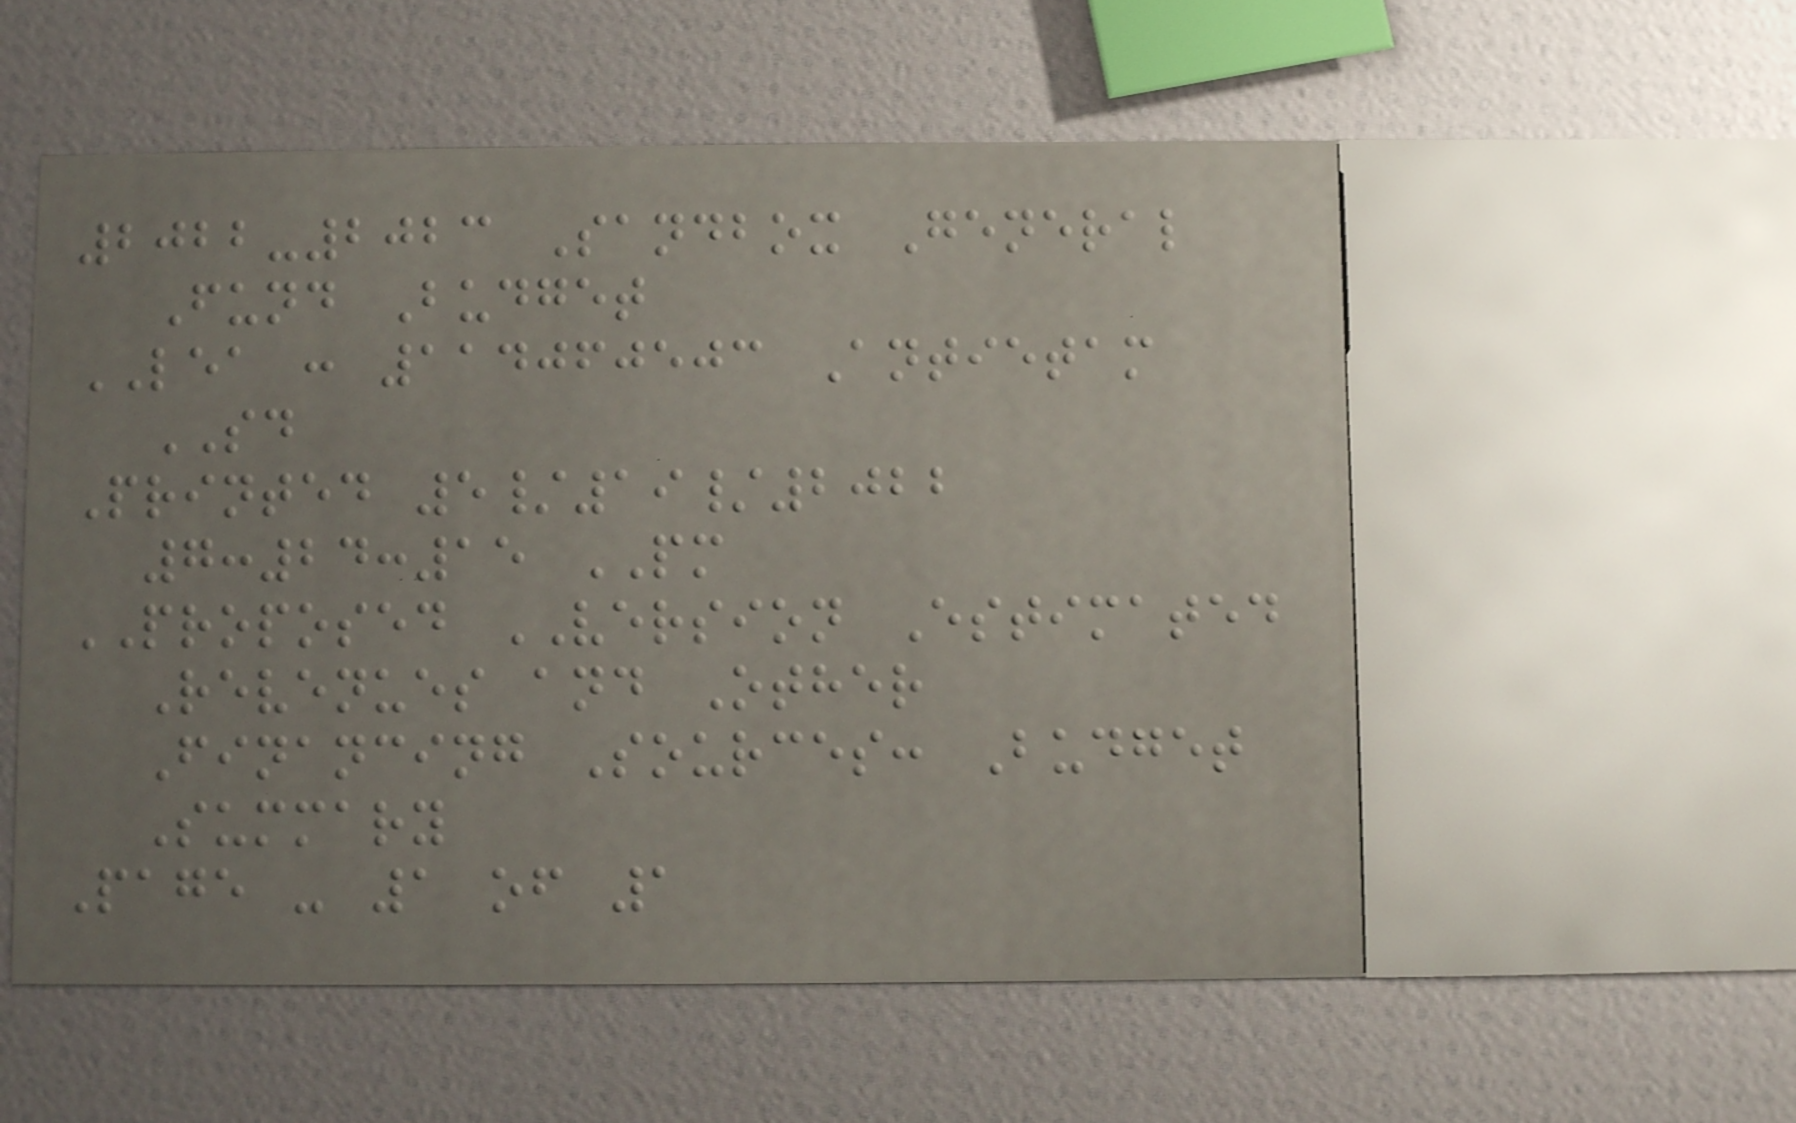2022-2023 Sandbox General
Fund Budget
LEA : 114060503 Antietam
SD
Printed 5/19/2022
7:24:15 PM
PROPOSED VERSION Estimated
Revenues and Other
Financing Sources: Budget
Summary
Page - 1 of 1
